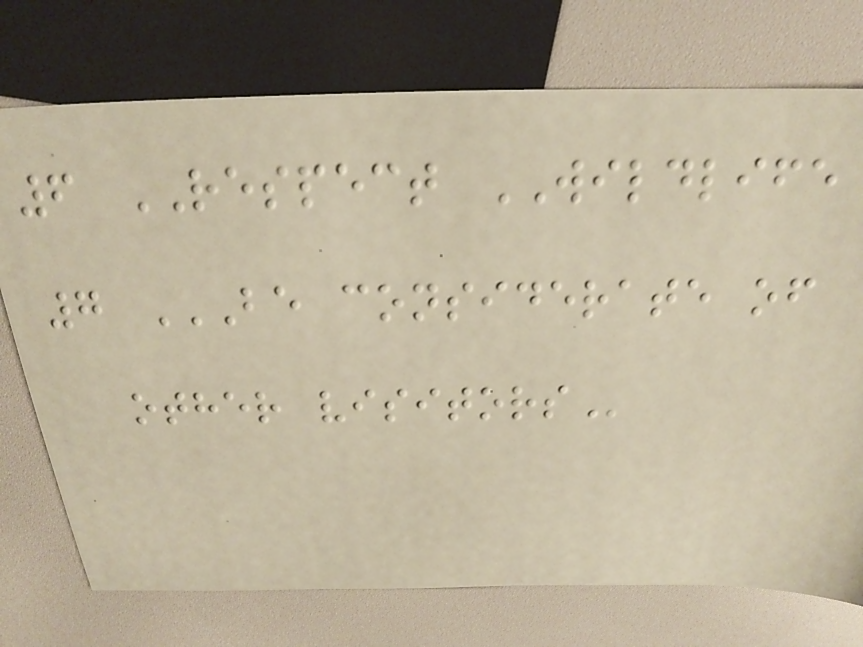6 RESPECT WILDLIFE
7 BE CONSIDERATE OF
OTHER VISITORS
